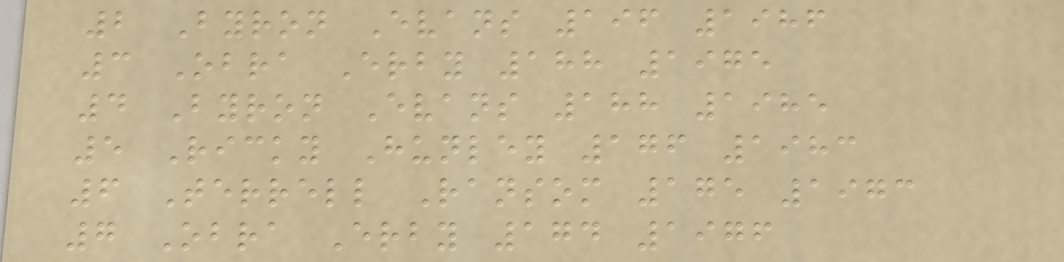2 Byron Evans 196 1986
3 Obra Erby 188 1975
4 Byron Evans 188 1985
5 Ricky Hunley 176 1983
6 Terrell Ransom 175 1973
7 Obra Erby 174 1976
